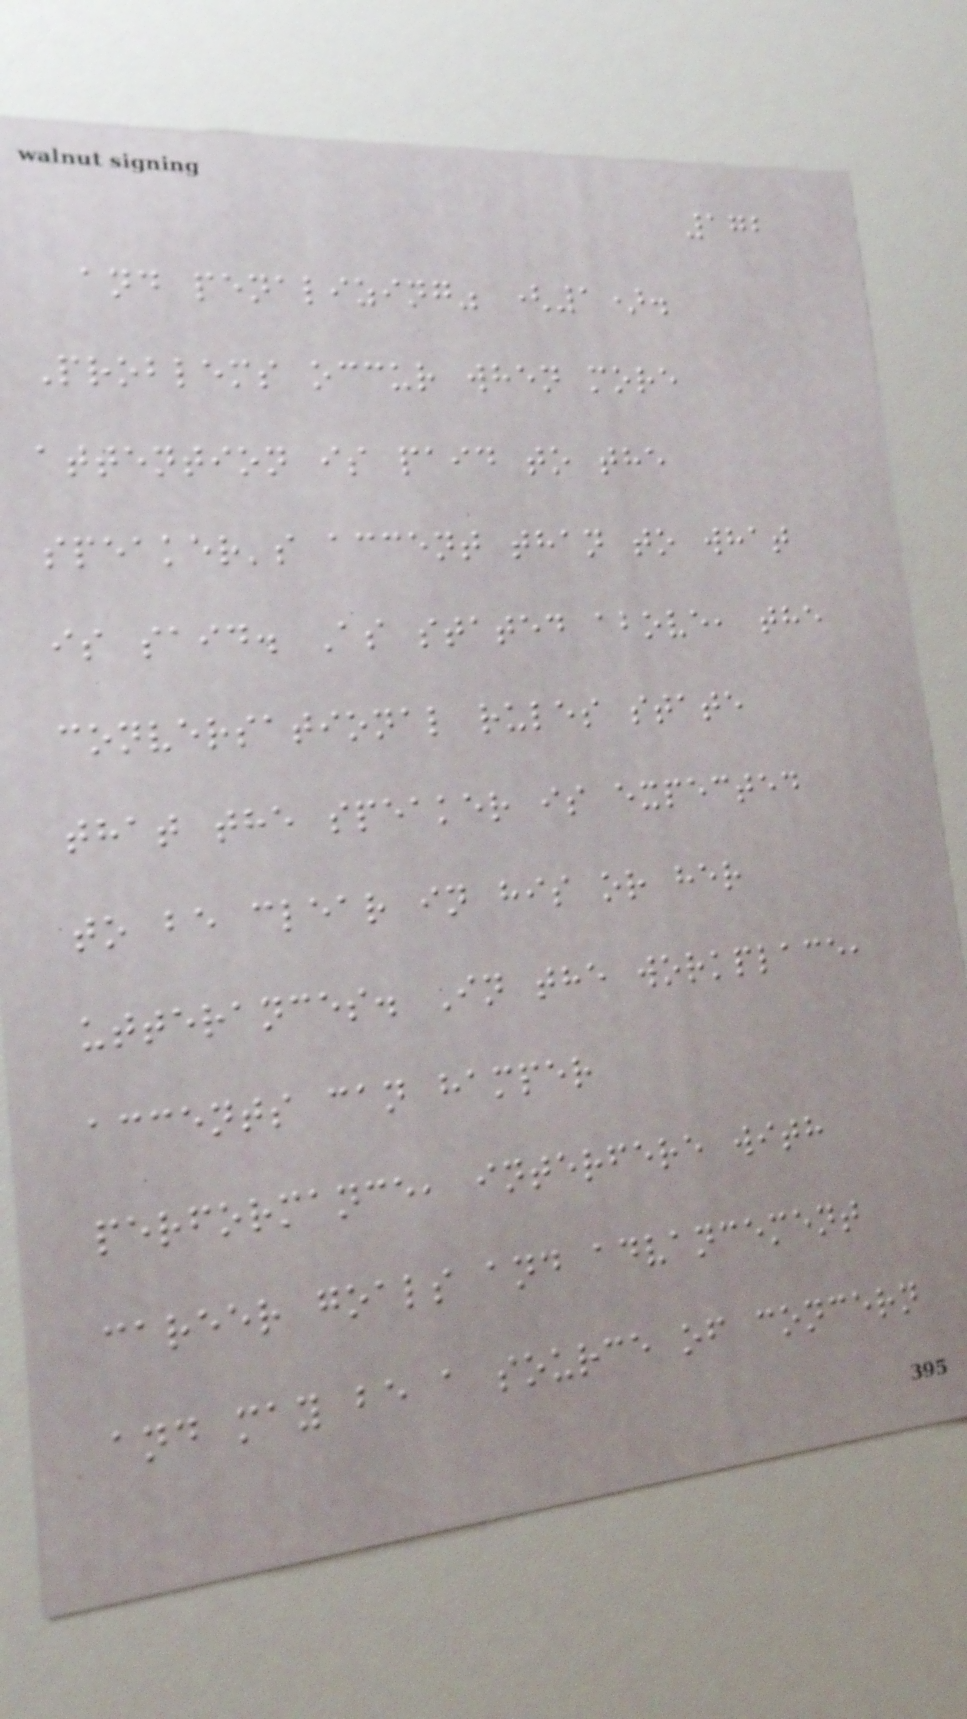172
and penalizing" (1).
Problems occur when more
attention is paid to the
speaker's accent than to what
is said. As stated above, the
conversational rules state
that the speaker is expected
to be clear in his or her
utterances. In the workplace,
accents can hamper
performance, interfere with
career goals and advancement
and may be a source of concern
